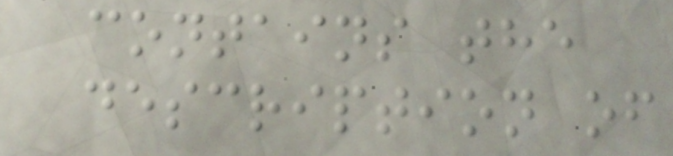contains the
description of
